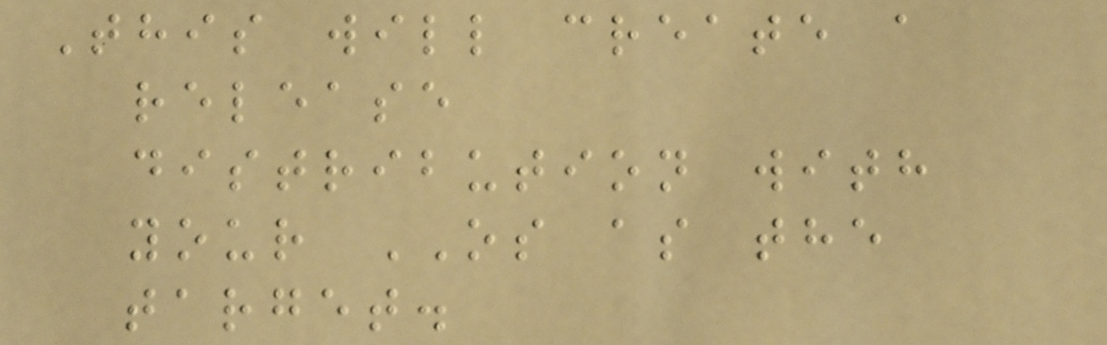This will create a
release
distribution with
your OS as the
target.
